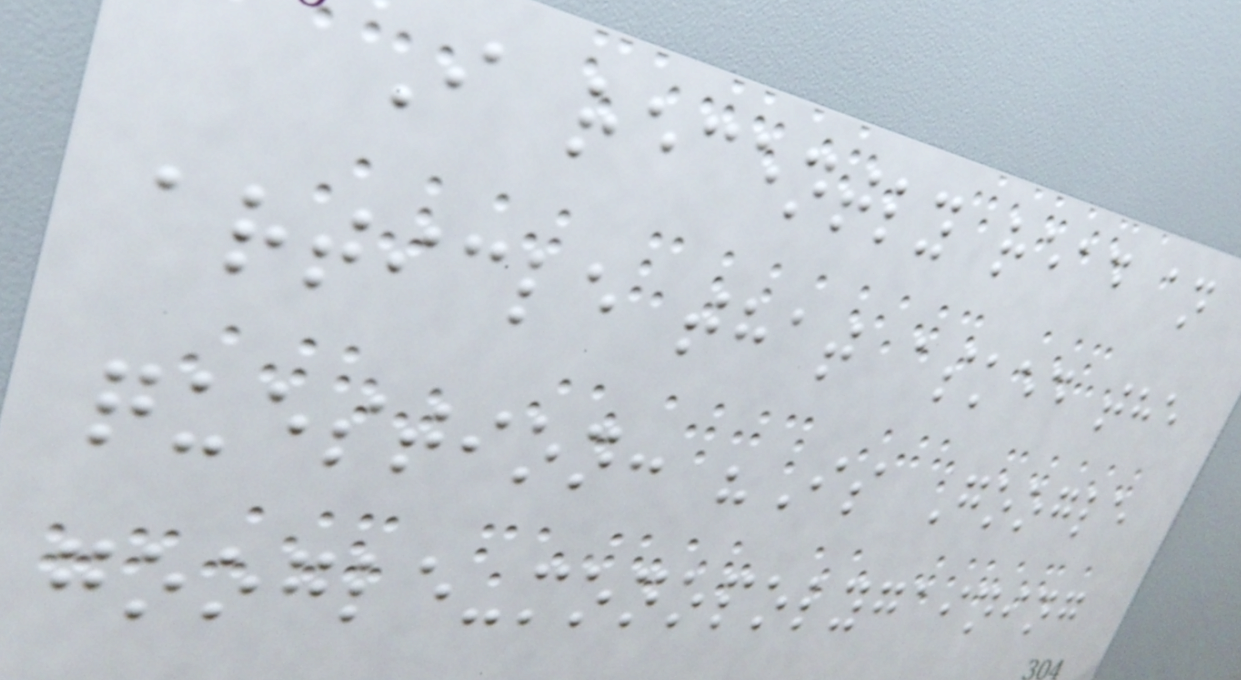I recently read an
article that asked the
question: "Is Google
google-monopolygaining
